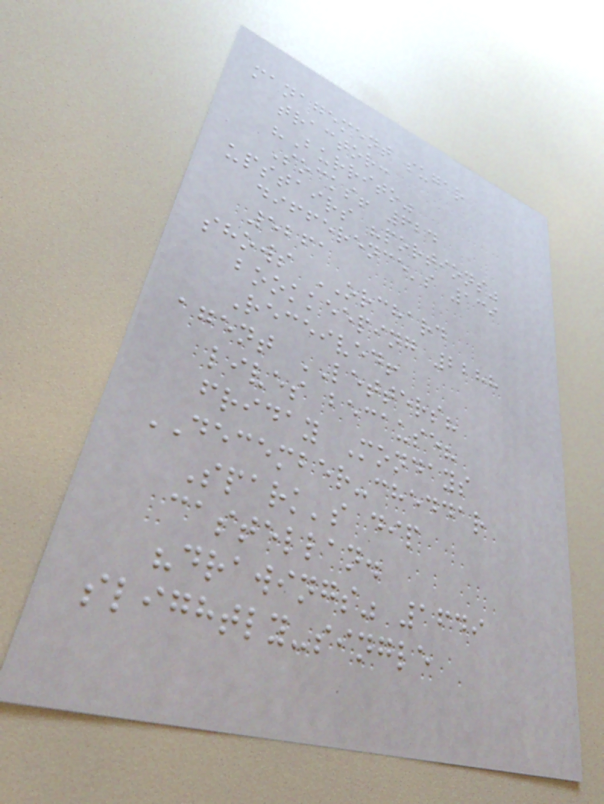management sugar
tractor:
"Burrito"
Socks! 624
upstairs "portions"
difference's 139
5261
shows ORCHARD
bookkeeping 2288
Received!
agent LETTERS?
lives because?
friday Mondays
DECEMBER-cheddar
Spark's dip
castellan.
"drawings" 1649
slightly-single
